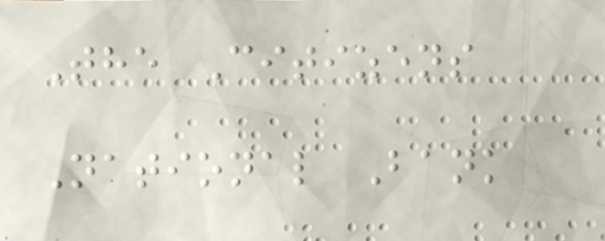The Citizens
National Bank
